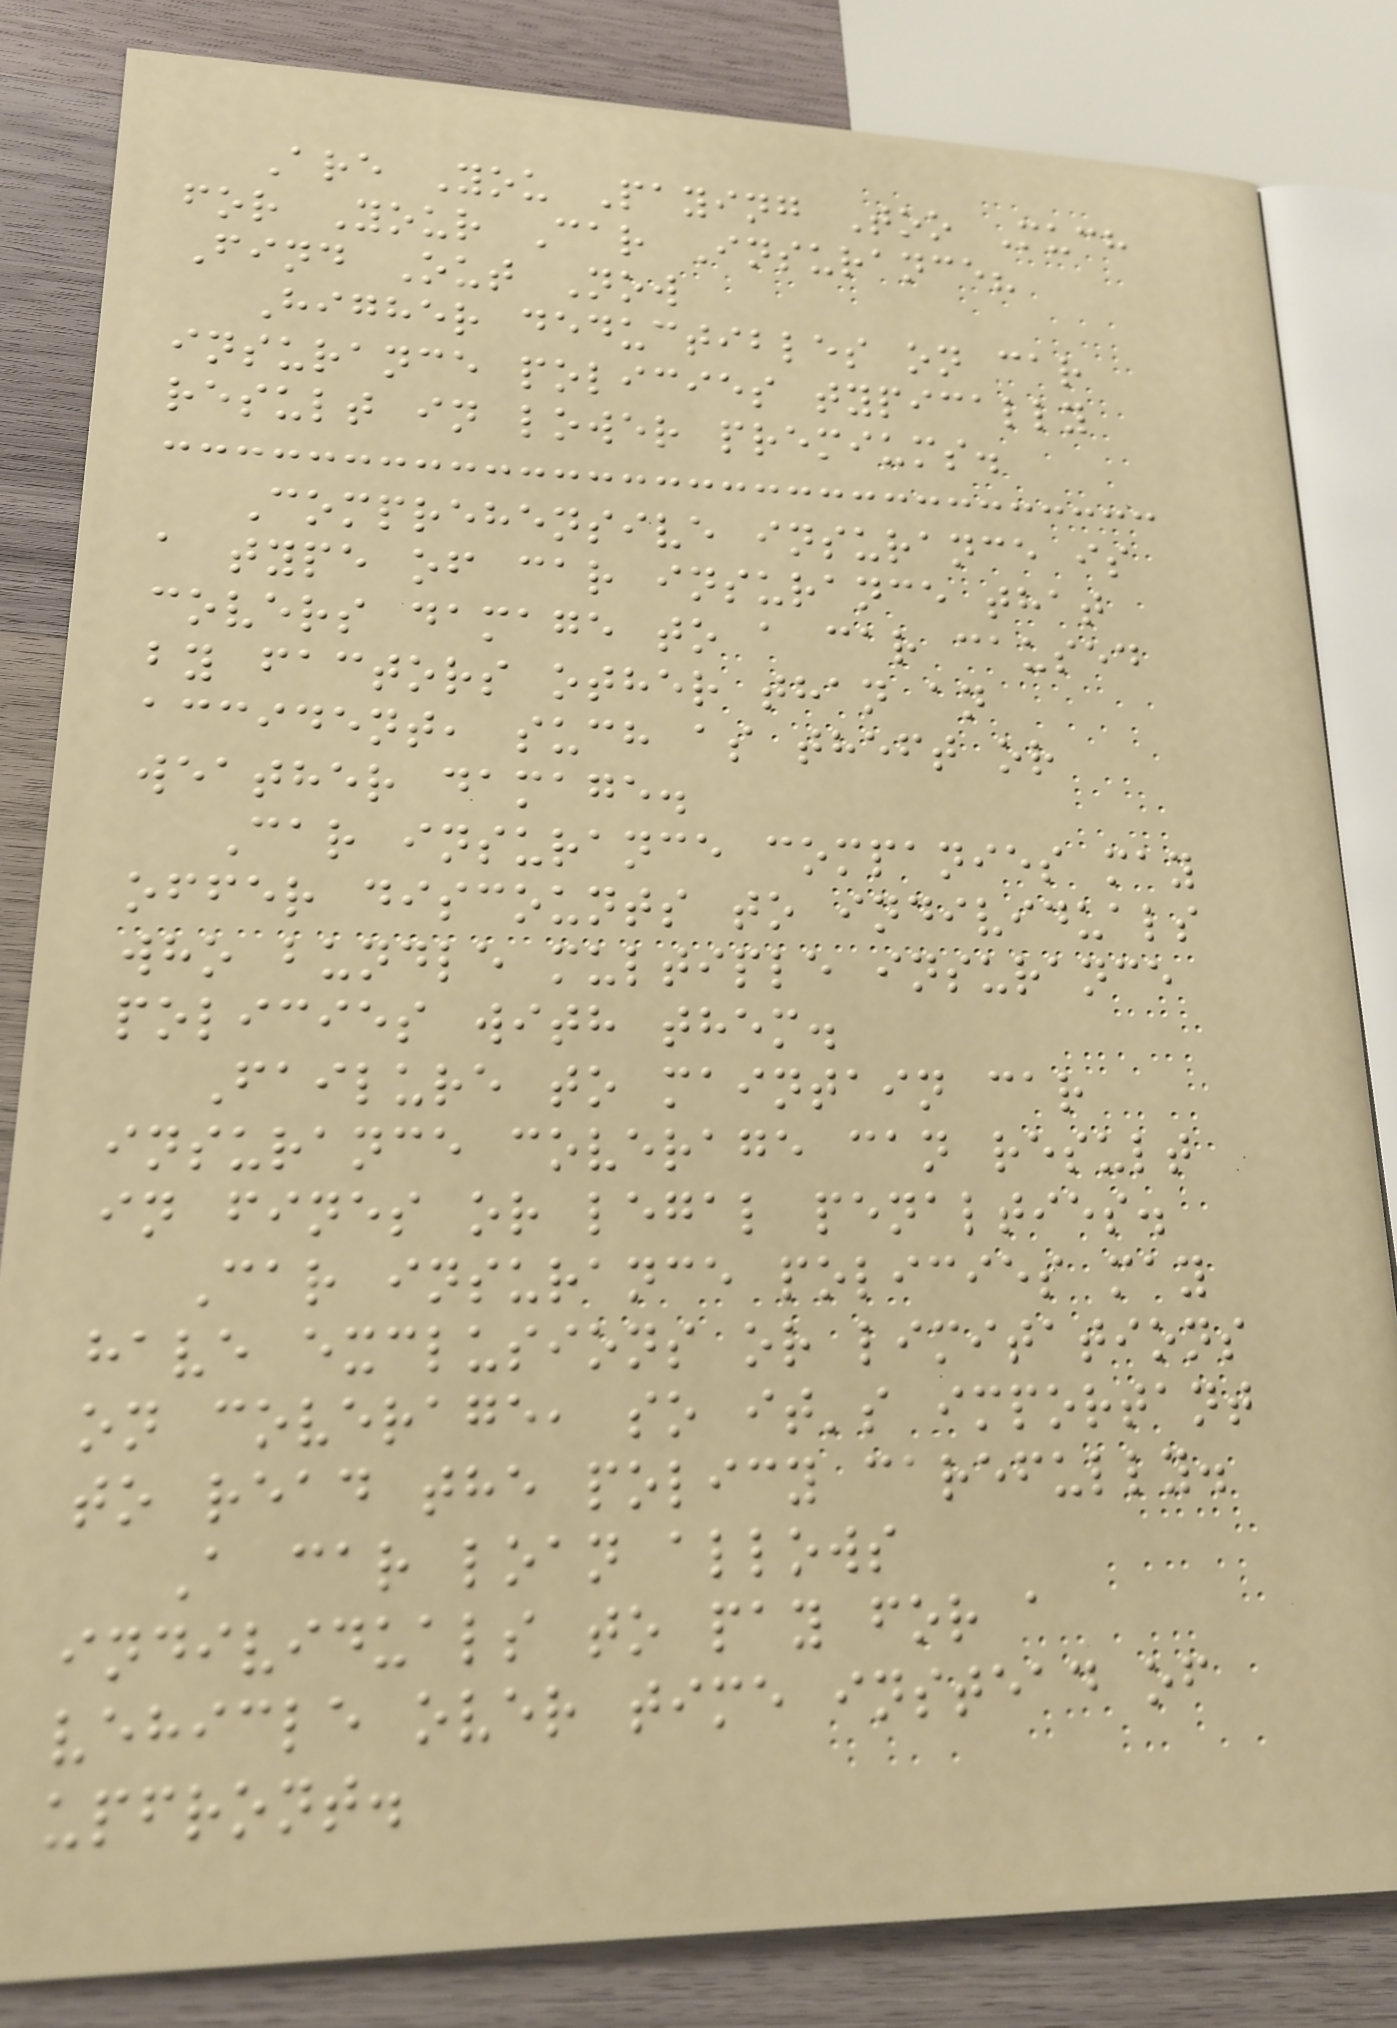Are You Paying Too Much
for Your Car Insurance?
Find Out Now
Higher deductibles on car
insurance policies typically
result in lower premiums.
Comprehensive insurance is
a type of car insurance that
covers damage to a car caused
by factors other than an
accident, such as theft or
weather damage.
Car insurance companies may
offer discounts to individuals
who bundle multiple insurance
policies with them.
Failure to maintain car
insurance coverage can result
in fines or legal penalties.
Car insurance policies may
have exclusions or limitations
on coverage, so it's important
to read the policy carefully.
A car loan allows
individuals to pay for a
vehicle over time instead of
upfront.
